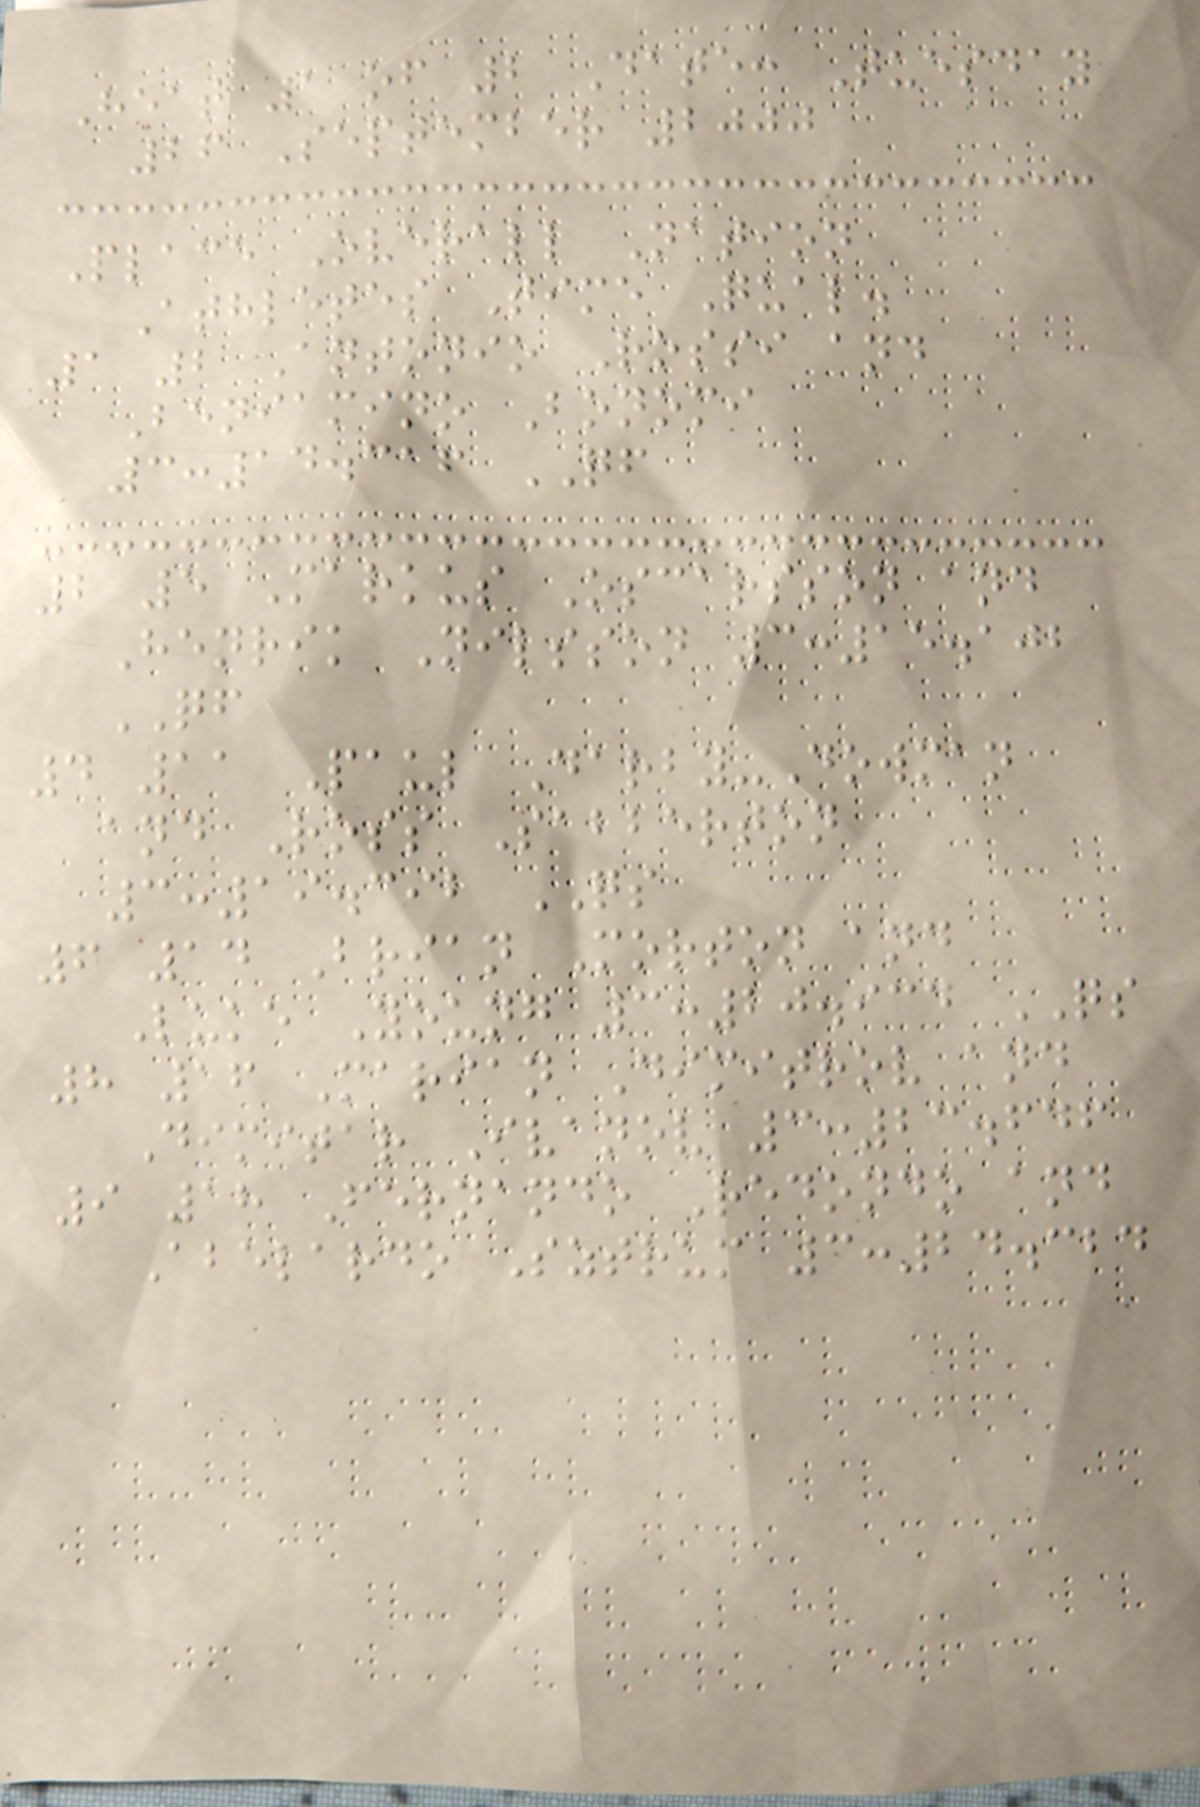Heat 1 of 2 Date: Tuesday
26 September 2000
Place Overall Nation
Athletes Time Qual.
1 2 Antonio Rossi and
Beniamino Bonomi
3:14.316 QF
2 5 Markus Oscarsson and
Henrik Nilsson 3:15.102
QF
4 11 Paul Darby-Dowman
and Ross Sabberton
3:19.392 QS
6 14 Brian Morton and
Luke Young 3:20.934 QS
8 16 Marian Dimitrov and
Dimitar Ivanov 3:23.646
9 18 Fernando Redondo and
Abelardo Sztrum 3:24.324
